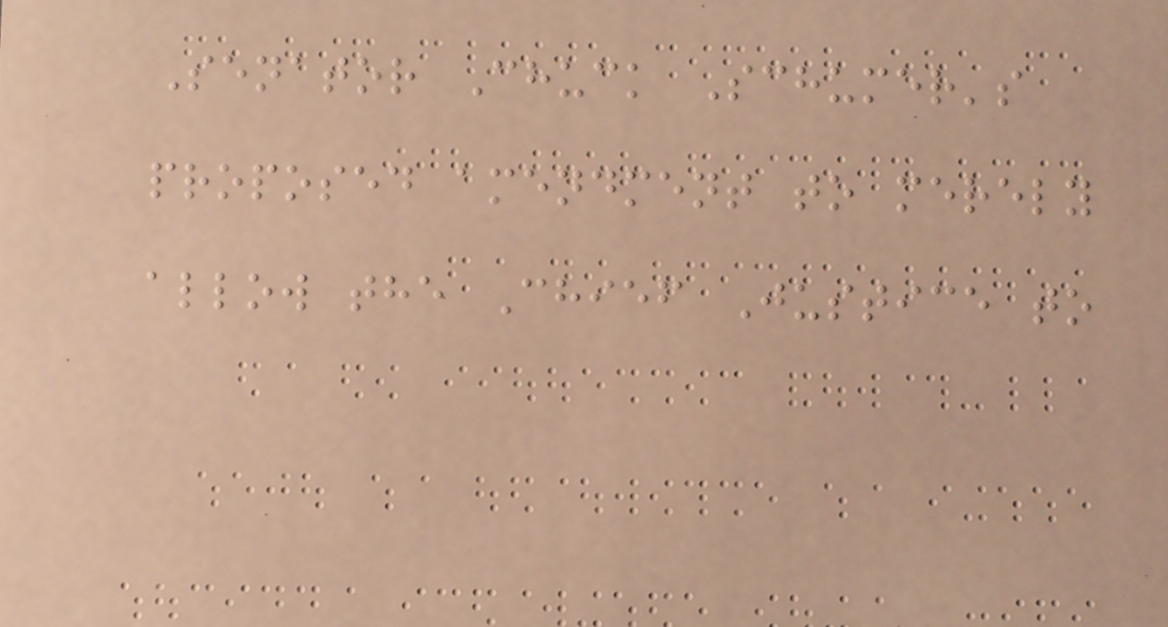Senator Chuck Schumer's
proposed amendment to merely
allow the Chief Justice to
